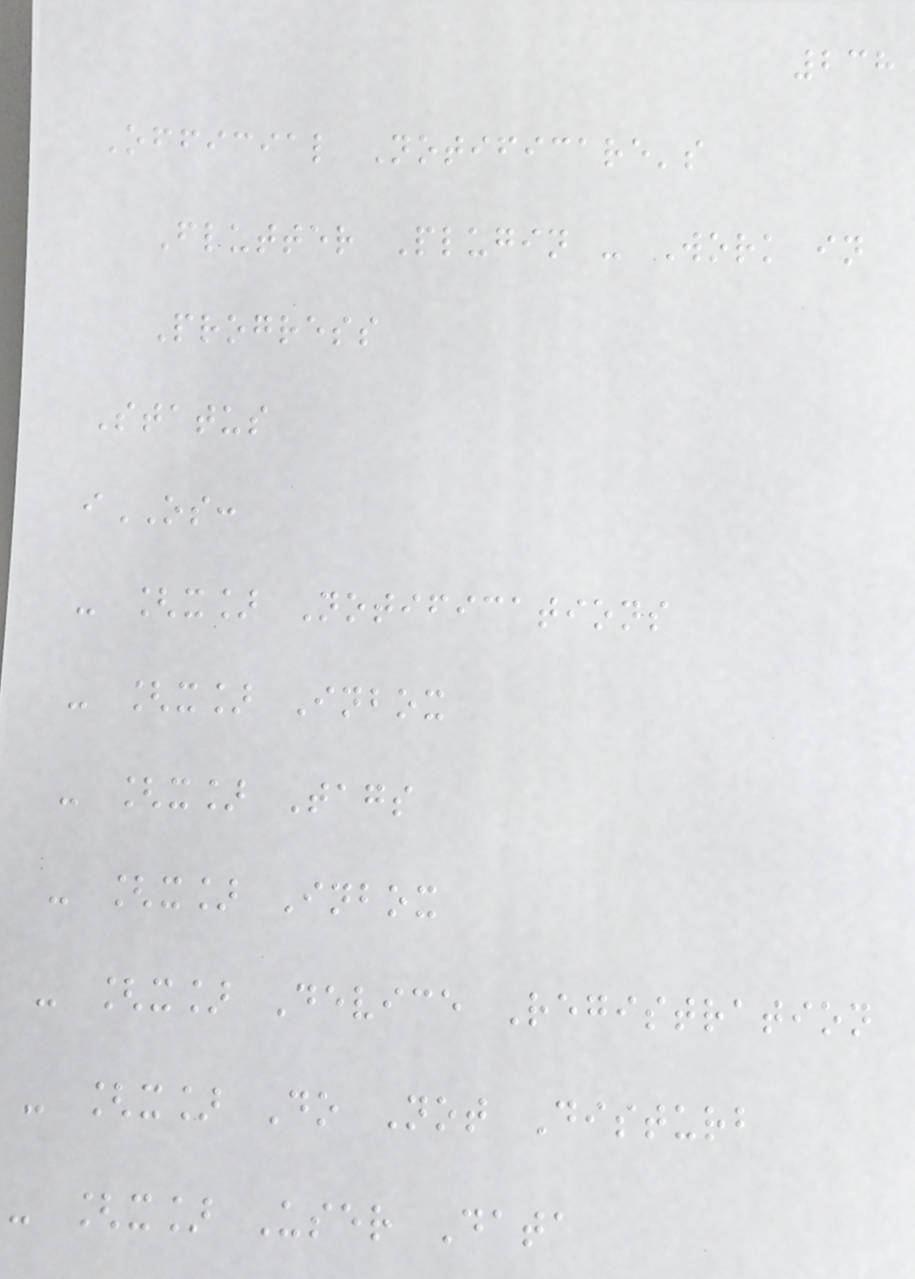238
Official Notificare's
Flutter Plugin - Work in
Progress
Status
iOS:
- [x] Notifications
- [x] Inbox
- [x] Tags
- [x] Inbox
- [x] Device Registration
- [x] Do Not Disturb
- [x] User Data
